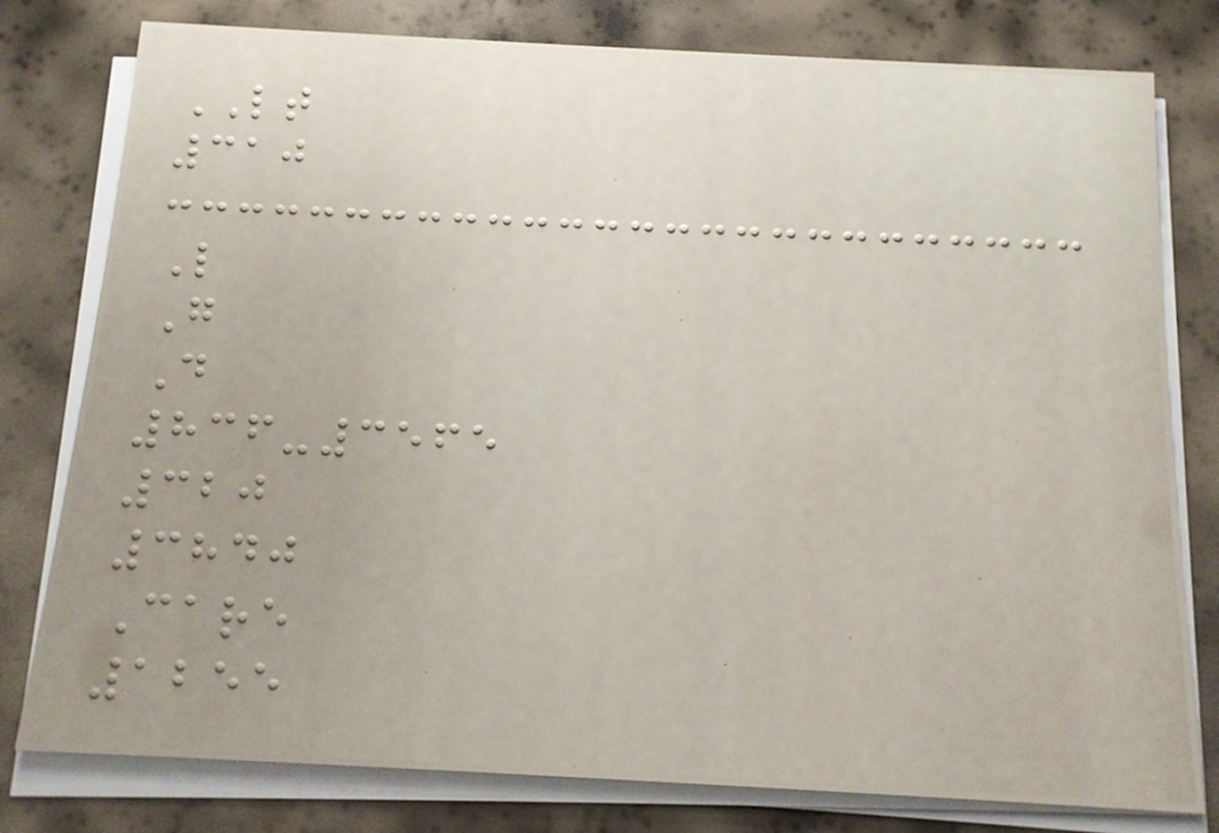LT
310
L
G
D
836-3565
320
3840
Care
1255
